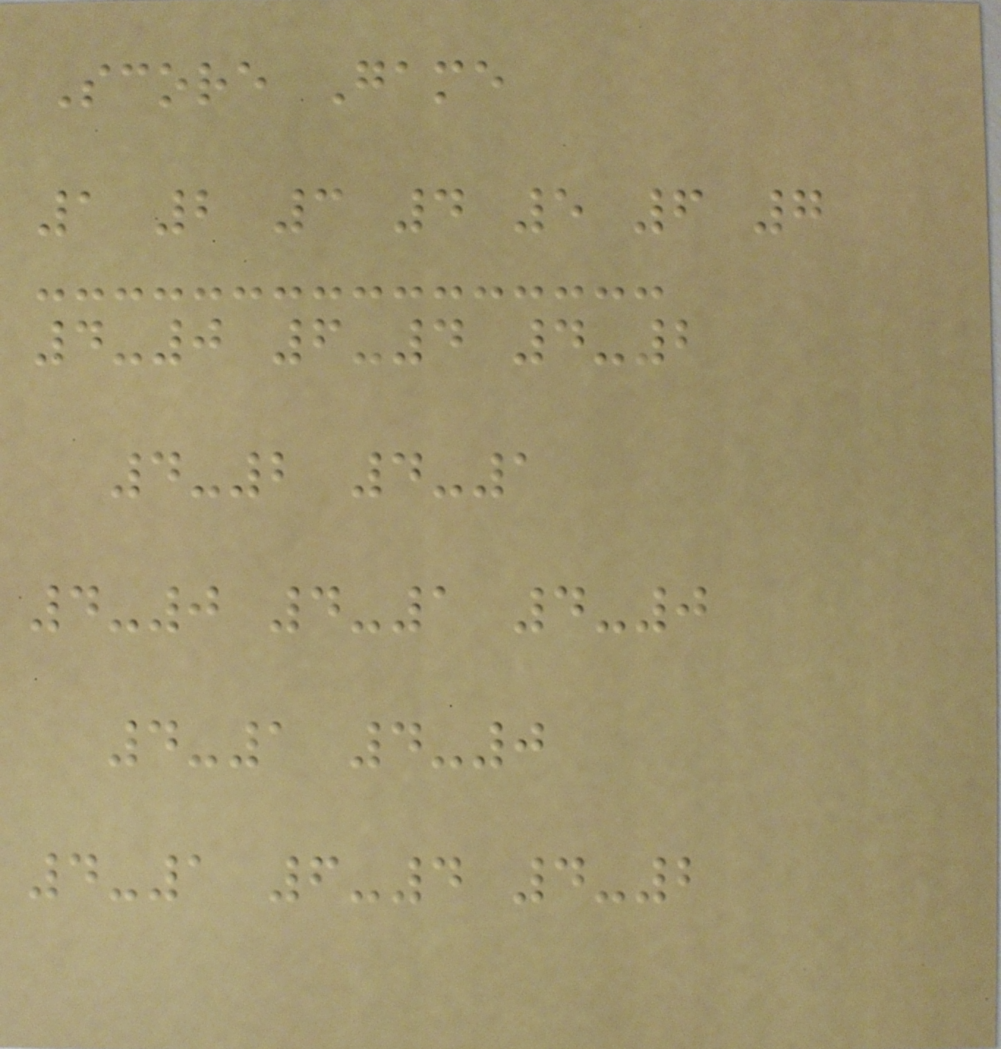Score Game
1 2 3 4 5 6 7
4-0 6-4 4-2
4-2 4-1
4-0 4-1 4-0
4-1 4-0
4-1 6-4 4-2
